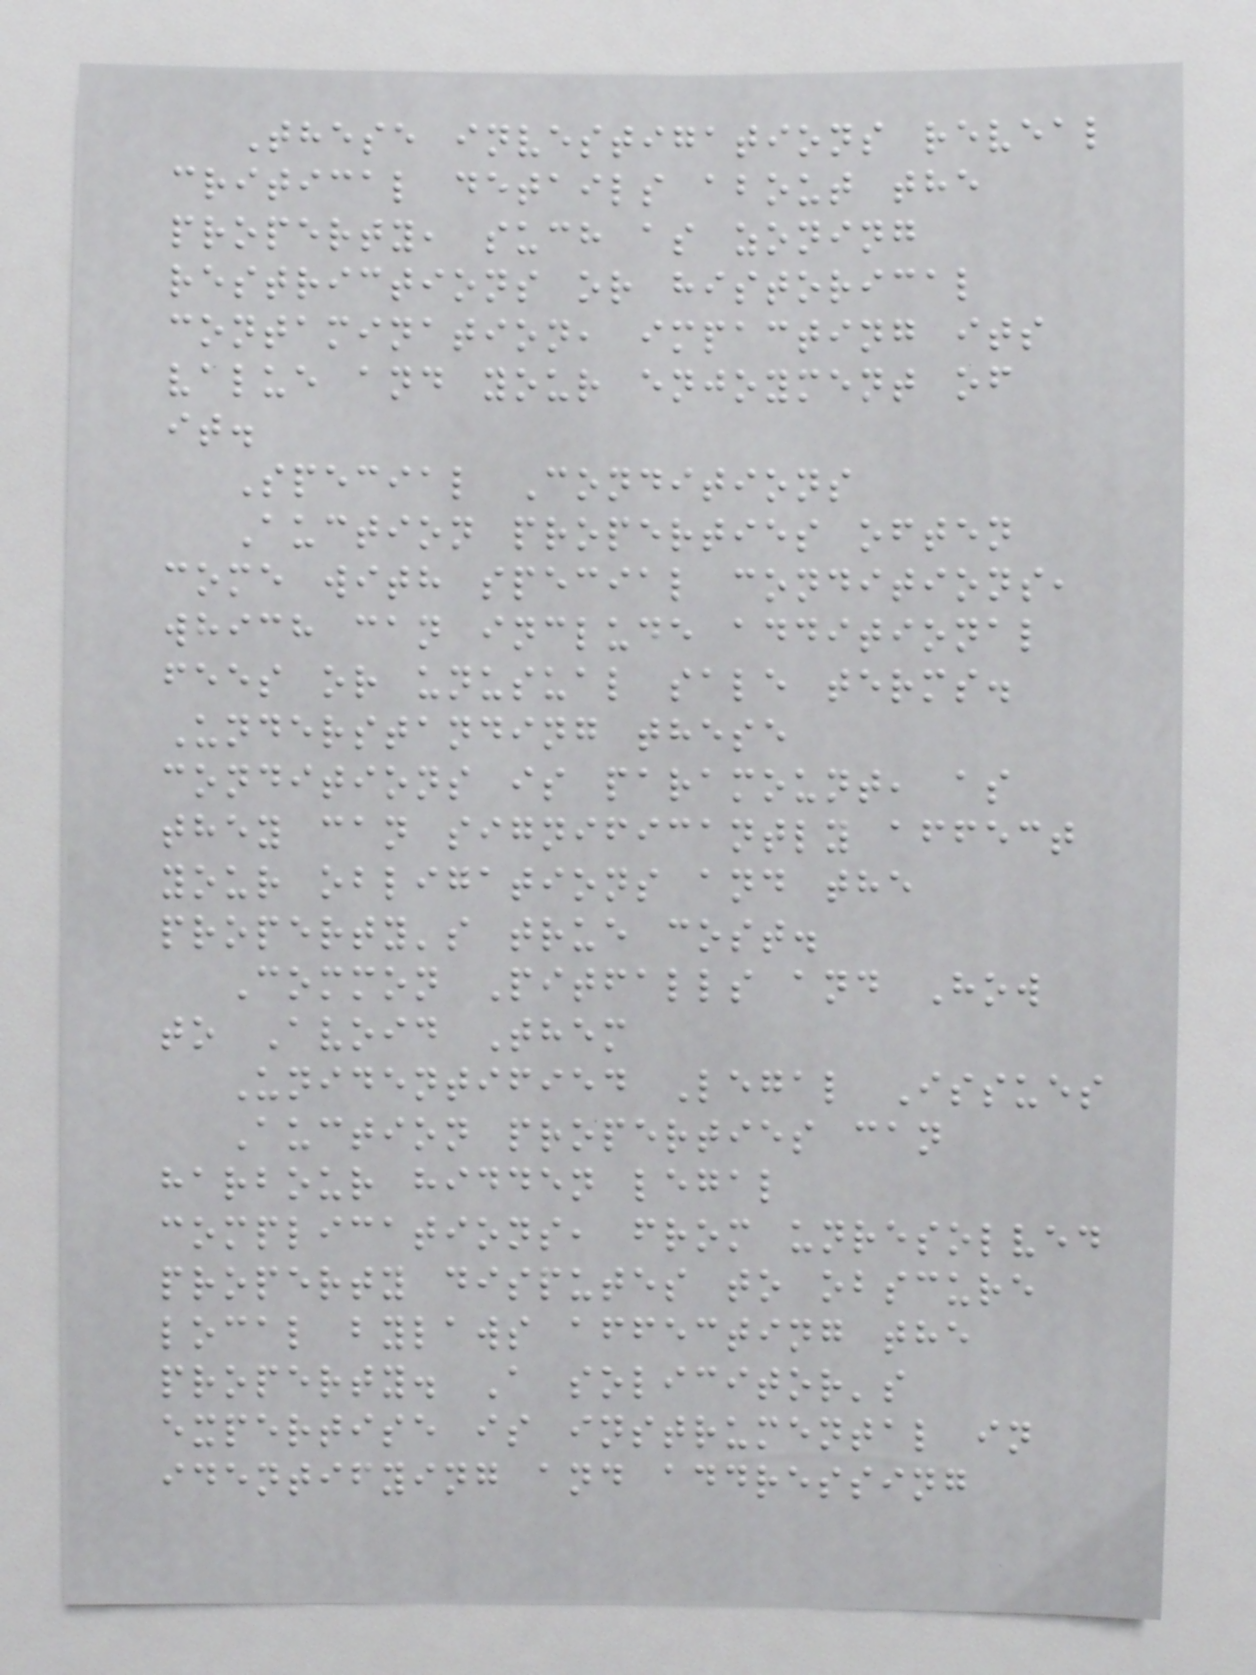These investigations reveal
critical details about the
property, such as zoning
restrictions or historical
contamination, impacting its
value and your enjoyment of
it.
Special Conditions
Auction properties often
come with special conditions,
which can include additional
fees or unusual sale terms.
Understanding these
conditions is paramount, as
they can significantly affect
your obligations and the
property's true cost.
Common Pitfalls and How
to Avoid Them
Unidentified Legal Issues
Auction properties can
harbour hidden legal
complications, from unresolved
property disputes to obscure
local bylaws affecting the
property. A solicitor's
expertise is instrumental in
identifying and addressing
